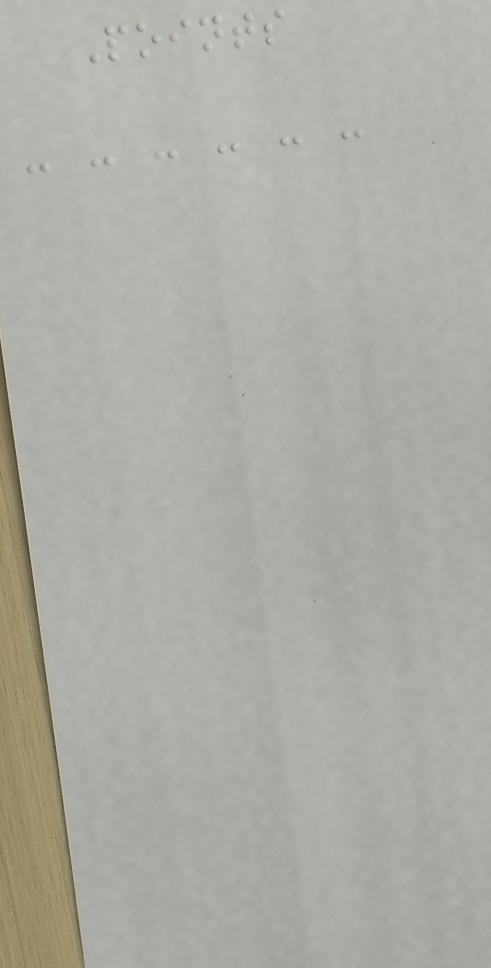Points
- - - - - -
